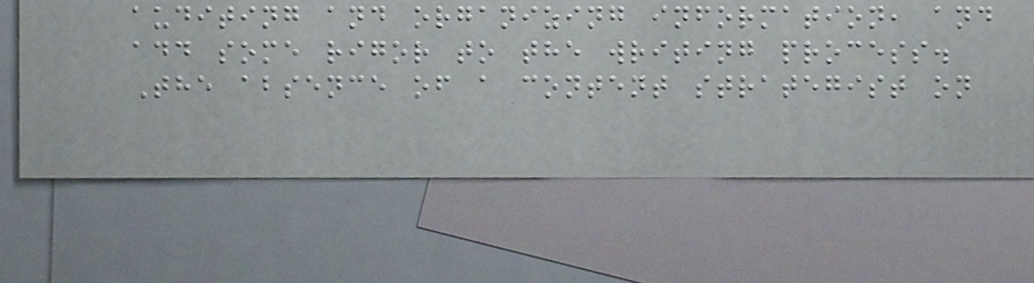auditing and organizing information, and
add some rigor to the writing process.
The absence of a content strategist on
